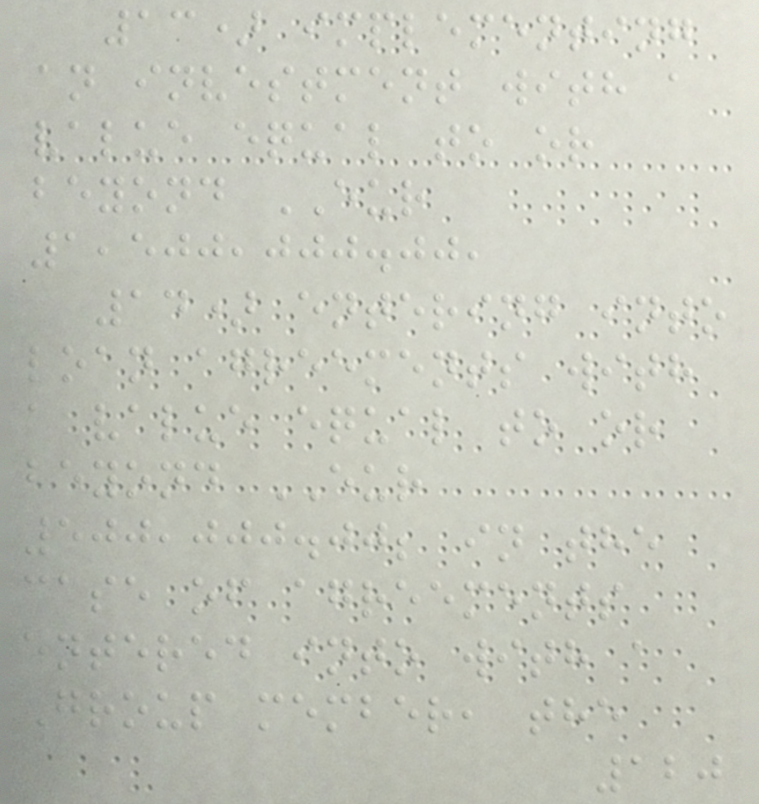13) implementing
an investment with a
value equal to or
beyond EUR
1,500,000.00,
14) entering into
loan agreements with
a value equal to or
beyond EUR
500,000.00; in the
case of agreements
entered into with a
Group member, the
120
